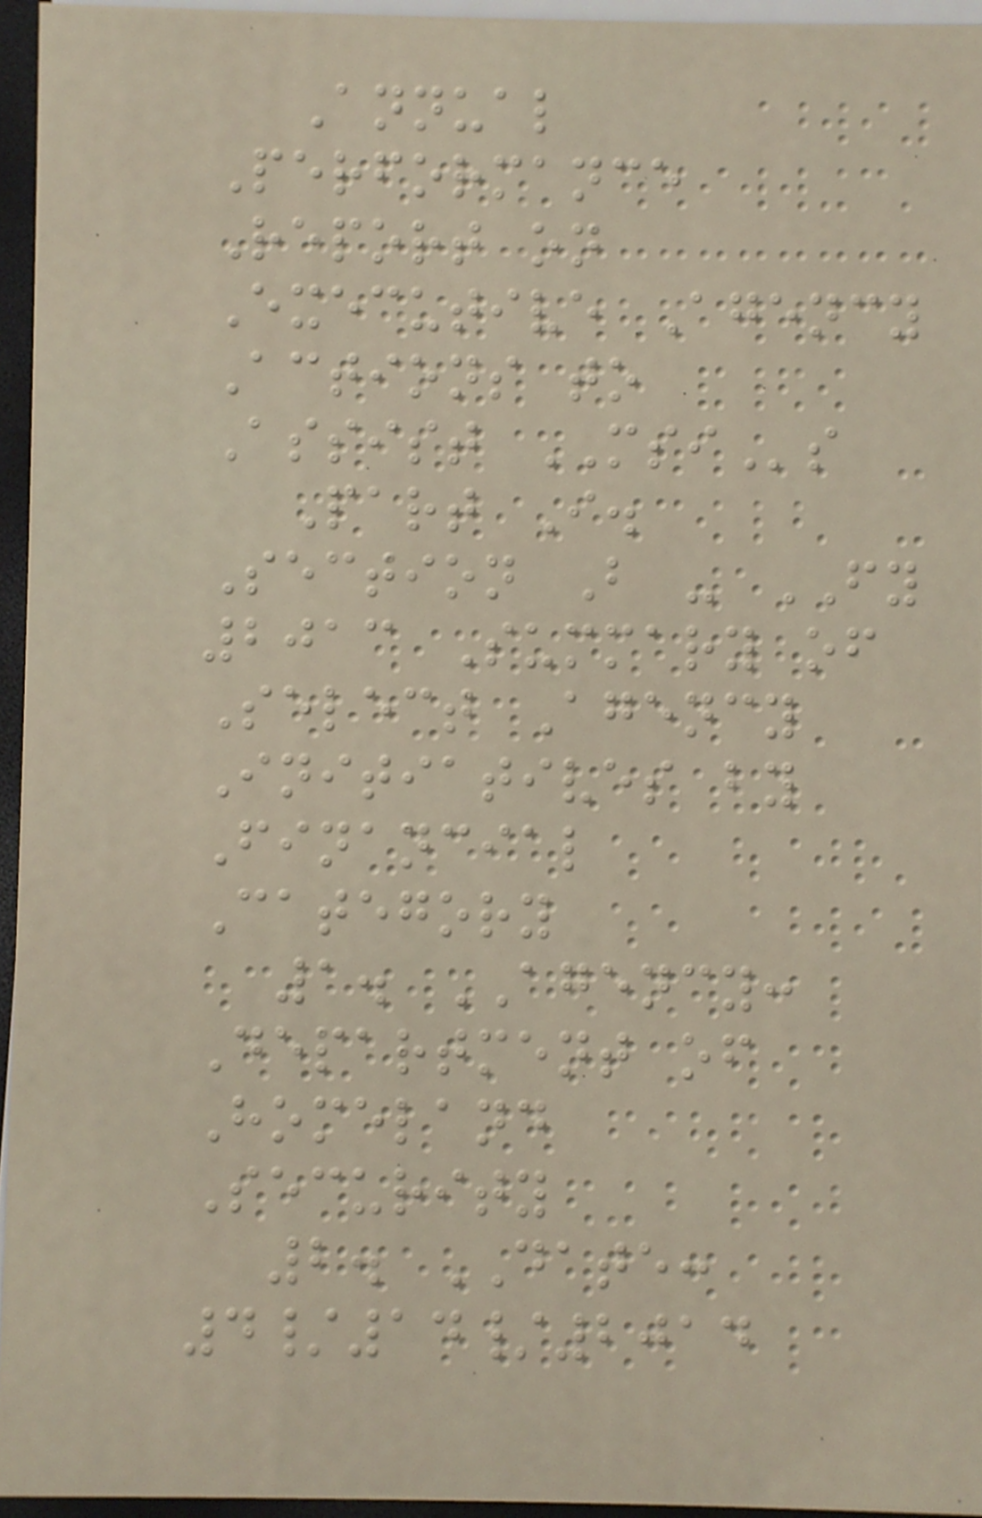Annual
Performance
Report on
Executive Agency
Actions to
Assist MSIs
Part I.
Section B - FY
2013 Summary of
Select Agency
Initiatives by
Financial
Category
1. AGENCY:
Department of
Homeland
Security
2. DATE:
4/14/2014
